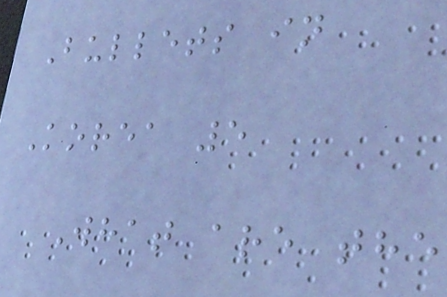Bullets in
Korea 5
What are the
